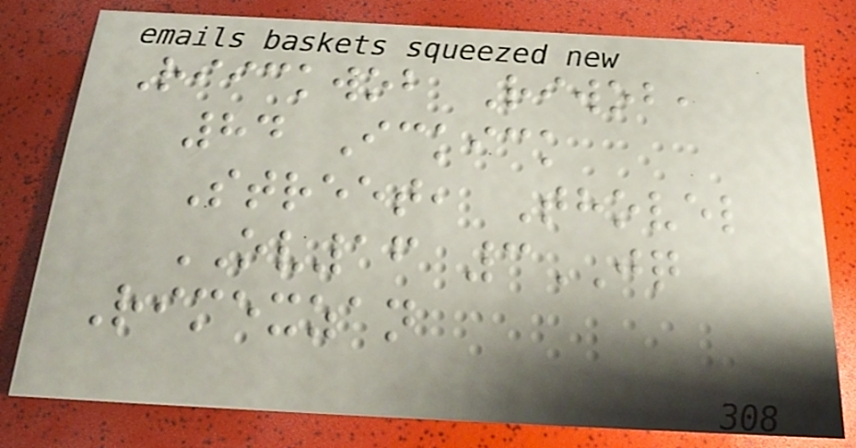Riickwob Riwob,
84 Ickick
Street, Thovel
OV16 3JQ
Rimexzan
